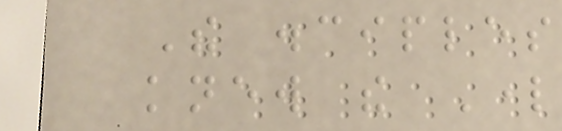The disciples
knew the Lord
